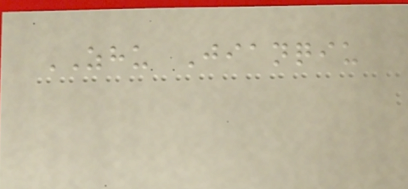ZHU Jianqiu
